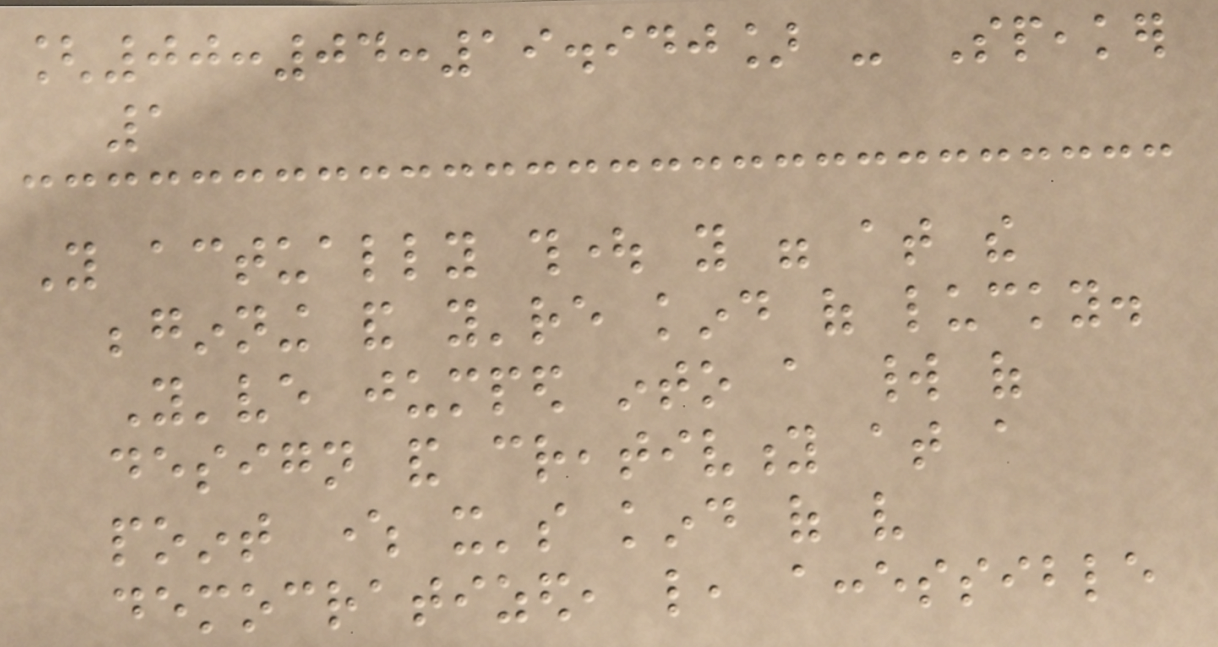[00:04:19.940] - Speaker
1
You actually thought you were at the
beginning and you're kind of lucky.
You've jumped into a world of
design and creativity at a
point where it's kind of very
democratized, like, accessible
